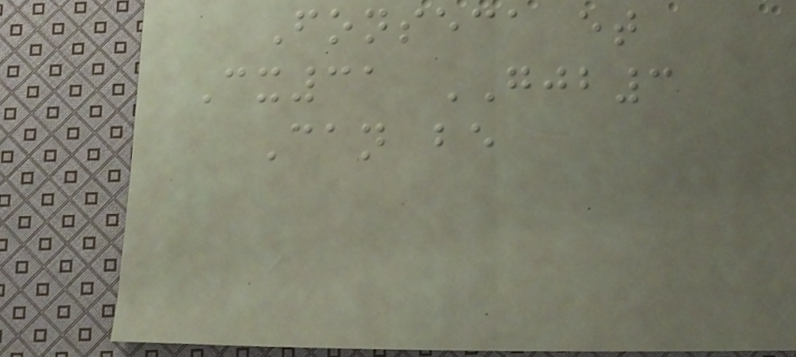Fonseca et
Cx31 GJB3
Can be
